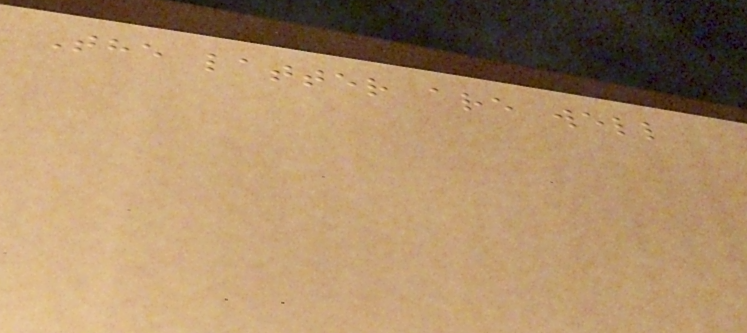The latter are well
